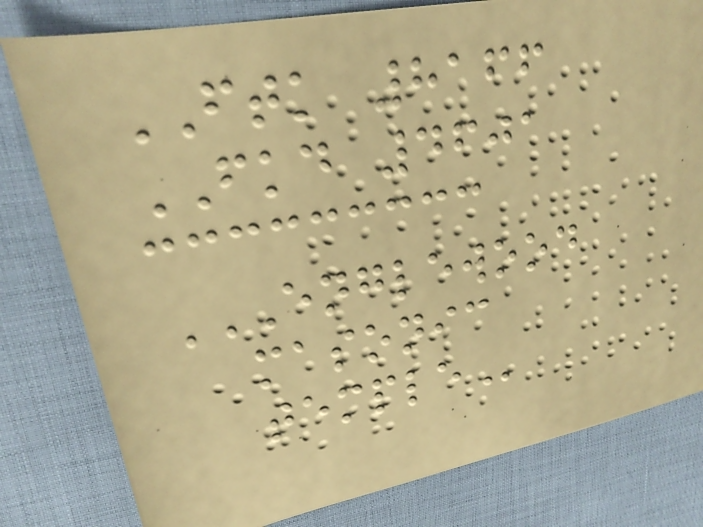FTK 8166
FKD 4601
ENGLEWOOD
MASONIC
TEMPLE
